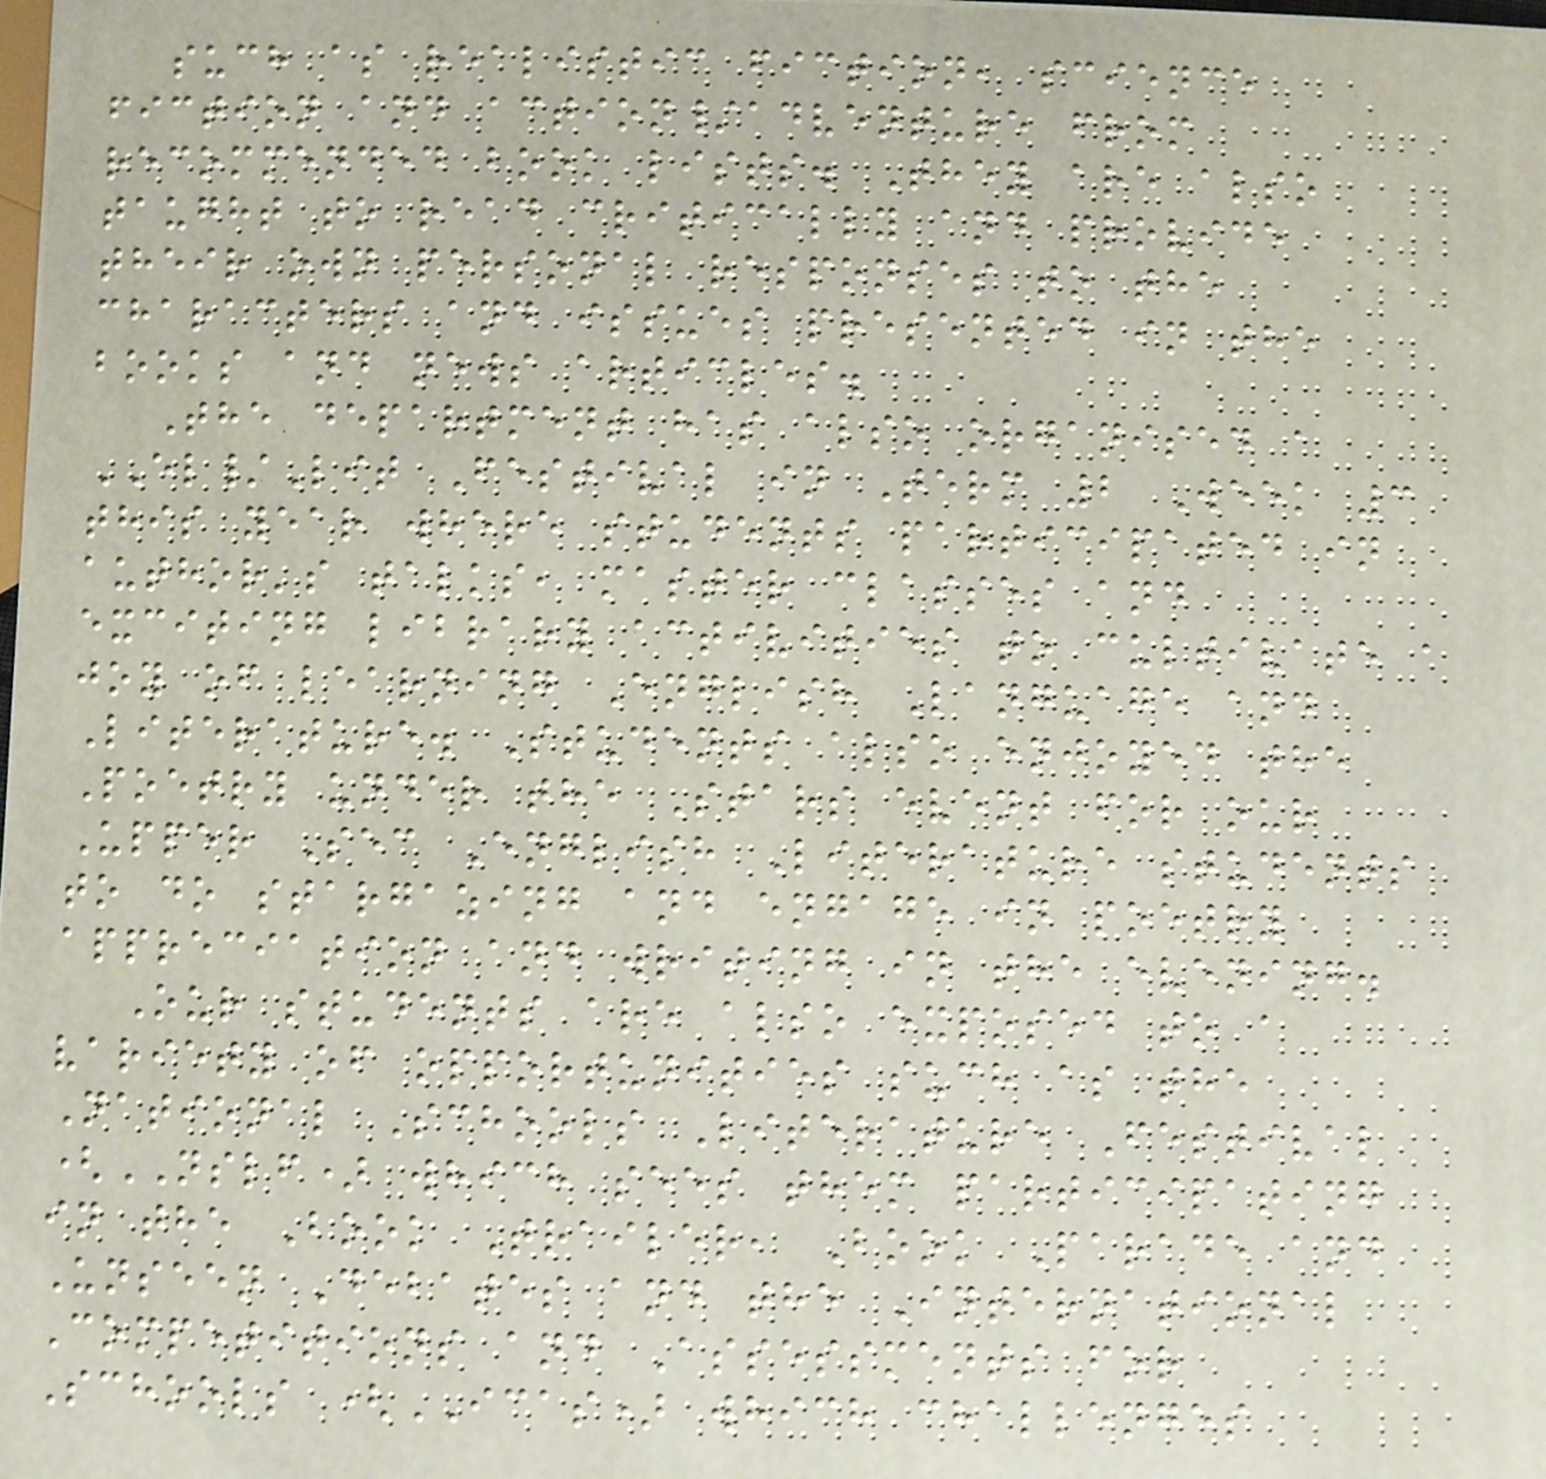such as realistic fiction, science
fiction and action/adventure from
recommended book lists. They are also
taught to read critically and provide
their own personal responses to the
characters and issues presented in the
books and news articles.
The department has also organised a
EL/Lit Festival in Term 2 Week 3
this year where students participated in
author's talks, master classes and
exciting library activities to cultivate a
joy of learning English Language and
Literature. Students also enjoyed the
Poetry under the Stars event for our
Upper Sec English Literature students
to do stargazing and engage in poetry
appreciation and writing in the evening.
Our students are also exposed to a
variety of opportunities such as the
National Schools Literature Festival
(NSLF) which sees them participating
in the Book Trailer, Book Parade and
Unseen Debates and the International
Competitions and Assessments for
Schools (ICAS) which challenges
